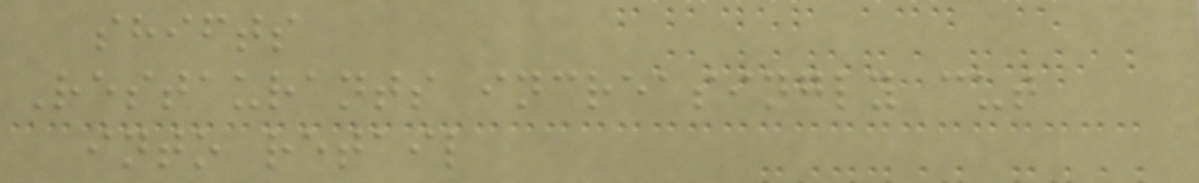shifts
Restaurants increasingly cut
into retail
